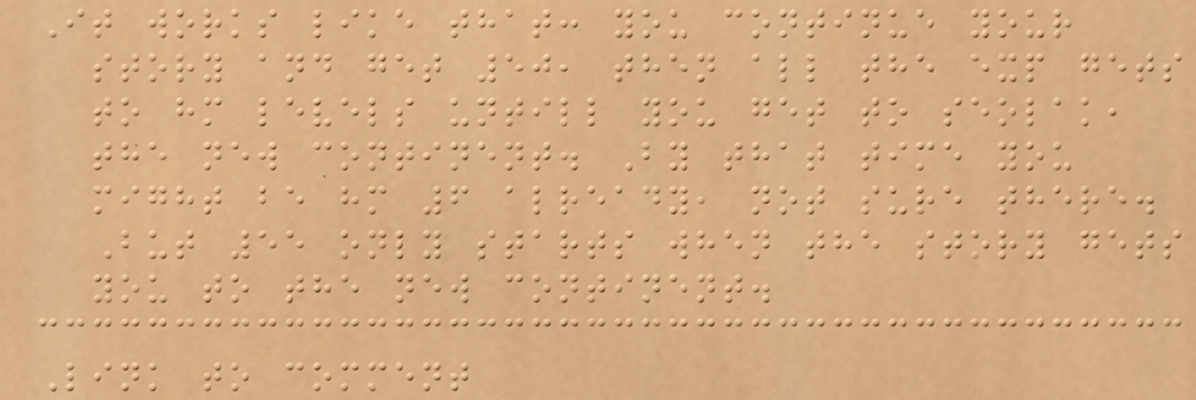It works like that: you continue your
story and get 50, then all the exp gets
to hm levels untill you get to seolak,
the new continent. By that time you
might be hm 6 already, not sure there.
But 55 only starts when the story gets
you to the new continent.
Link to comment
